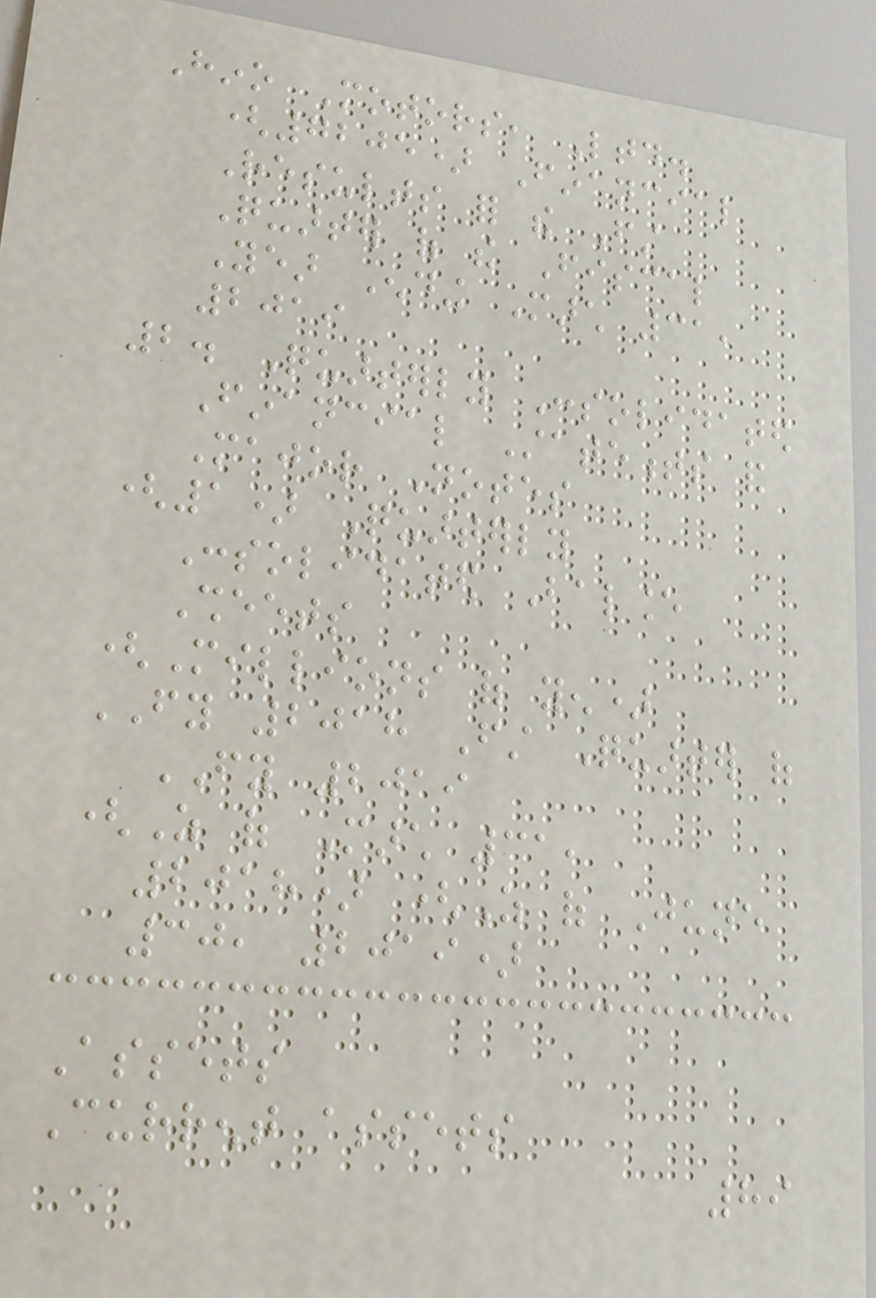Hino Motors, Ltd.
(7205) Financial
Results for the First
Quarter of the Fiscal
Year Ending March 31,
2019
2. Quarterly Consolidated
Financial Statements and
Major Notes
(1) Quarterly
Consolidated Balance
Sheets
(Millions of yen)
FY 2018 First Quarter of
FY 2019
(As of March 31,
2018) (As of June
30, 2019)
Assets
Current assets
89
